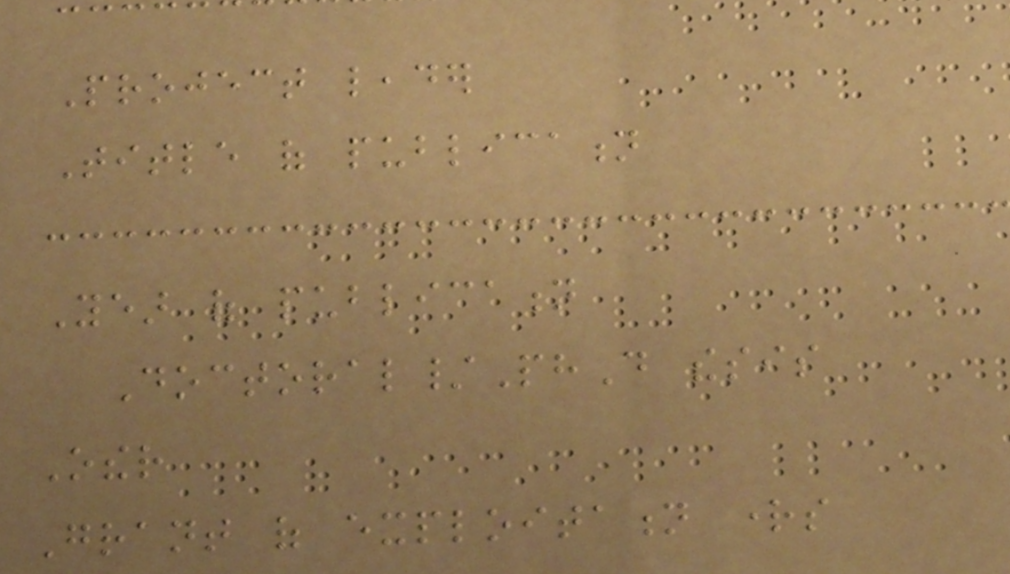Project leader
Title of publication
Year of publication
Doctoral/PhD thesis
Other
Grant of exploitation rights
